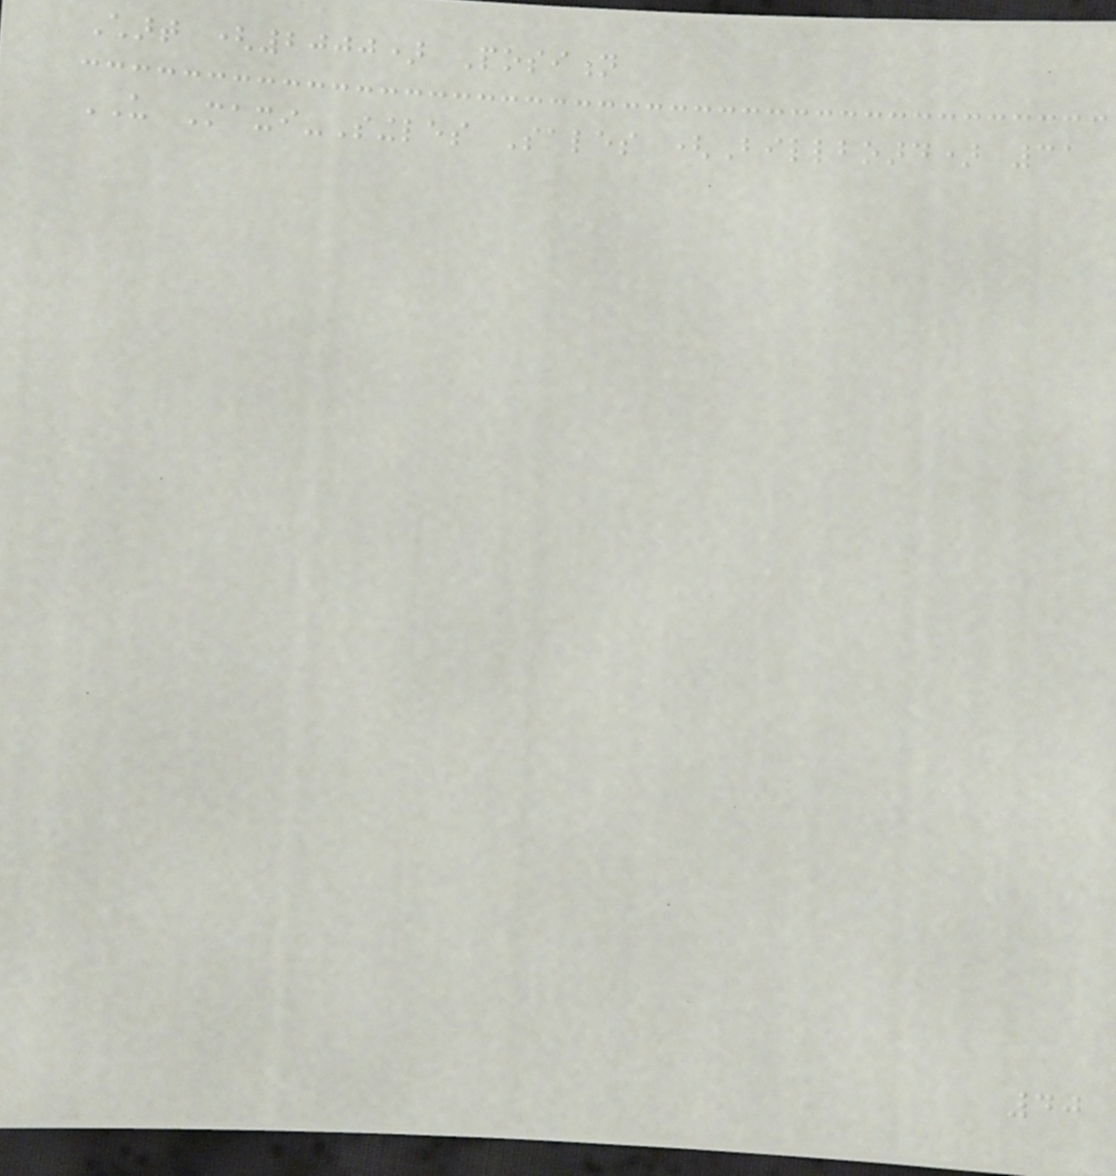Chart (2000) Position
US Maxi-Singles Sales (Billboard) 31
40
